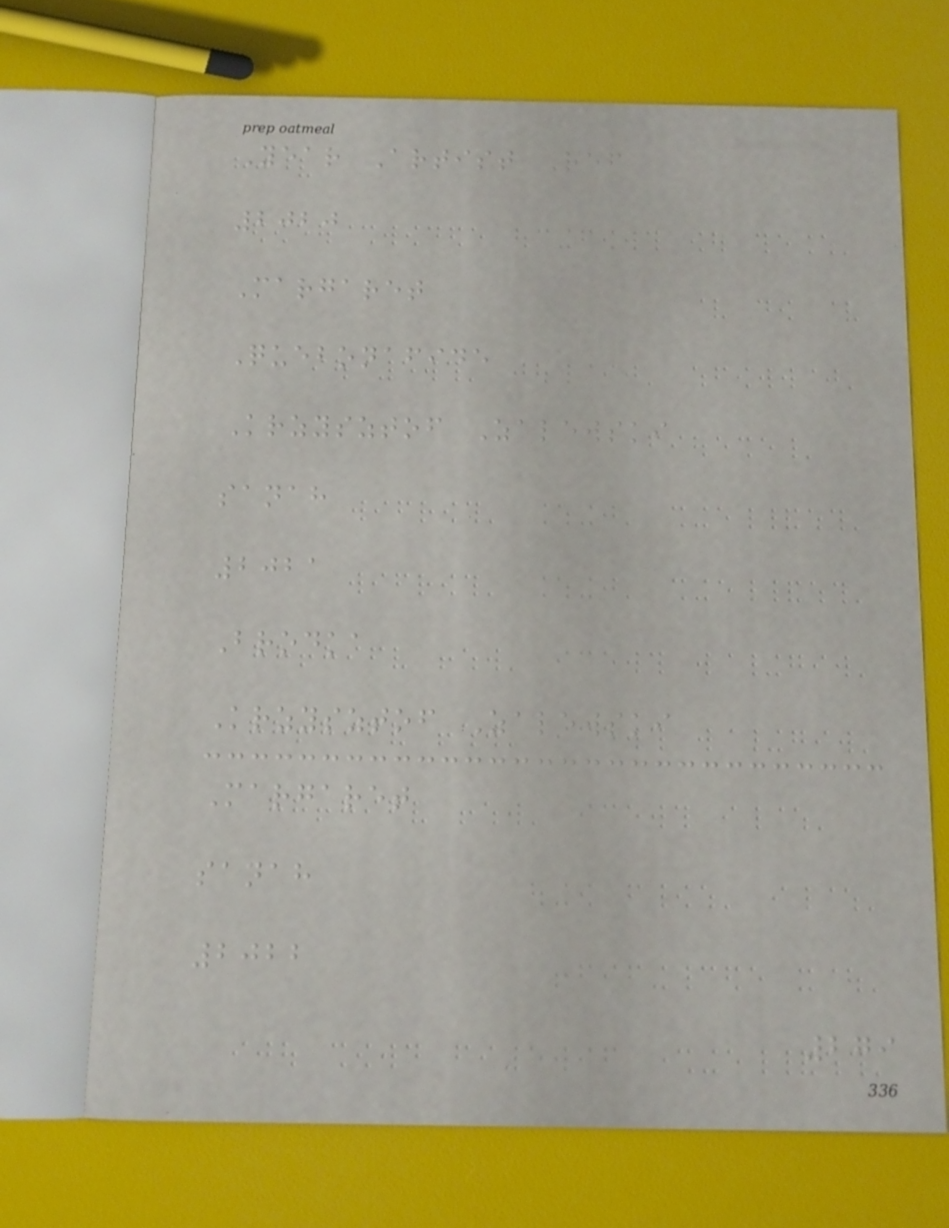Year Artist Ref
2020
Margaret
Quebonafide
Krzysztof Zalewski
sanah
2021
Brodka
Krzysztof Zalewski
Margaret
sanah
2022
279
